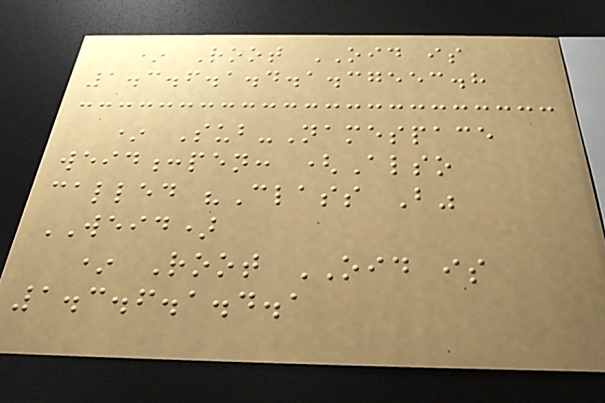* Root OID is
1.3.6.1.4.1.37553.8
* Sub-Namespace
weid:pen: (Also
called "Class B"
WEID)
* Root OID is
1.3.6.1.4.1
